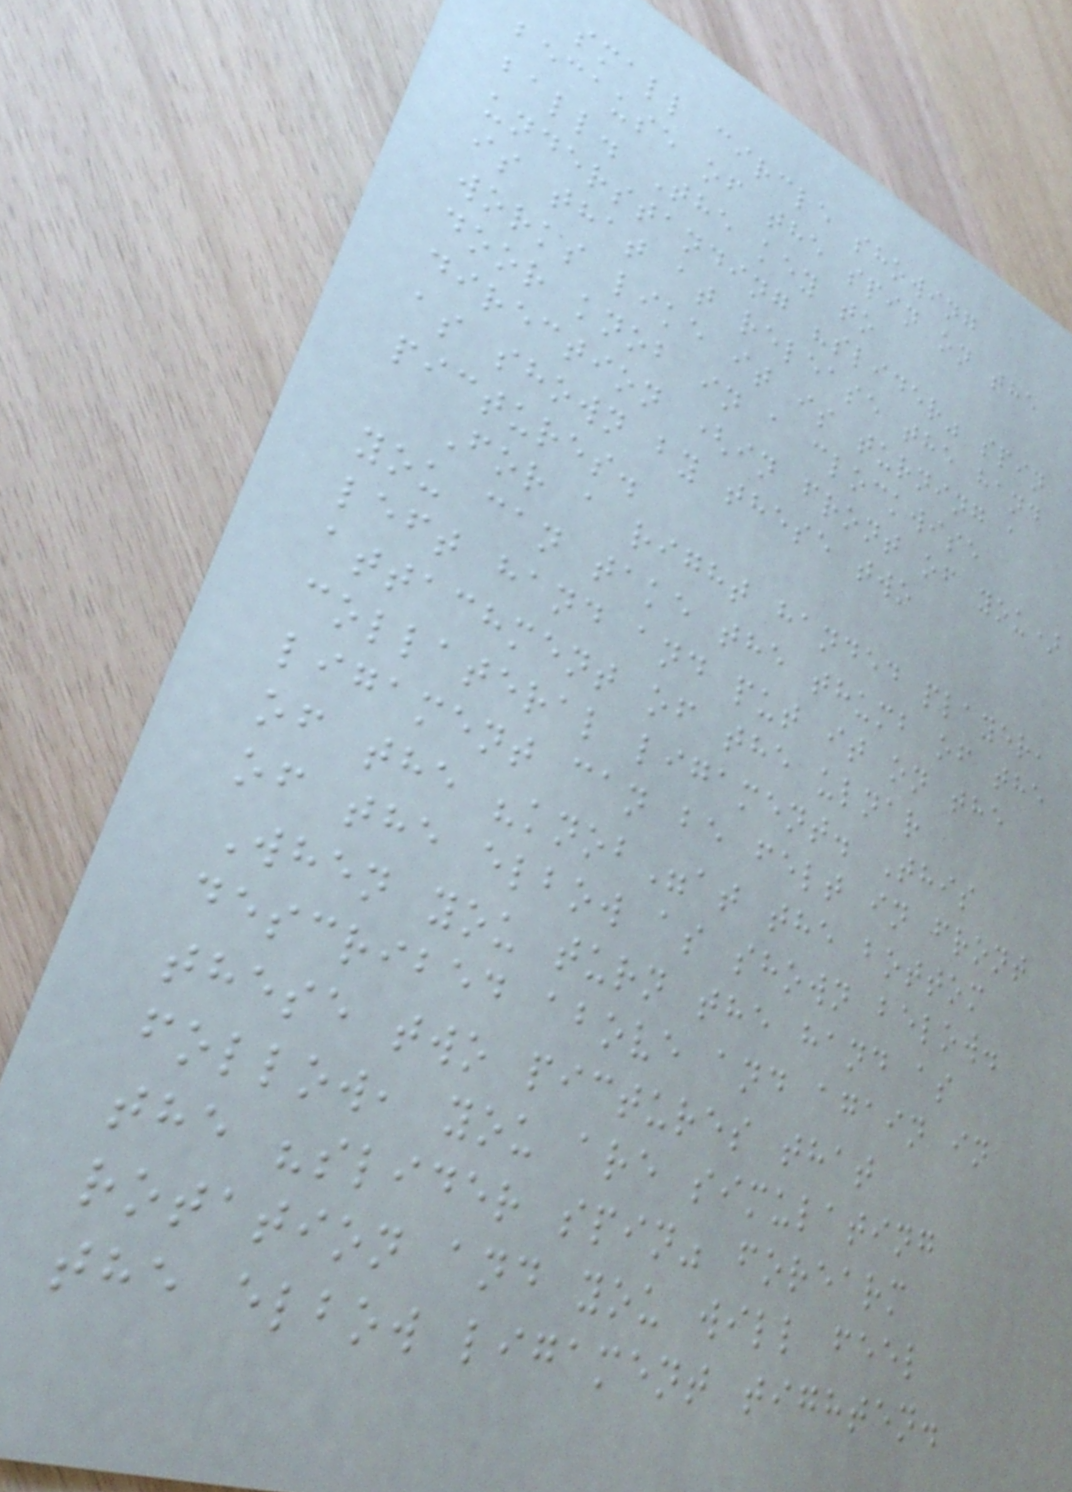small circle showing
because of the spin on the
ball. The key to
understanding "slider" spin
is that at release the hand
works like it is turning a
door knob in a clockwise
direction (in front of you)
as shown by these two
pictures.
For a right handed player,
you can take the thumb of the
left hand and put it on the
attachment of the ulnar
collateral ligament. This
ligament can be felt in front
of the "knob"at the bottom
of the elbow as shown below.
When you turn the hand as
described above and again in
these two pictures that
follow, you are simulating
the "slider spin" forearm
rotation and you will feel
the elbow ligament tighten.
